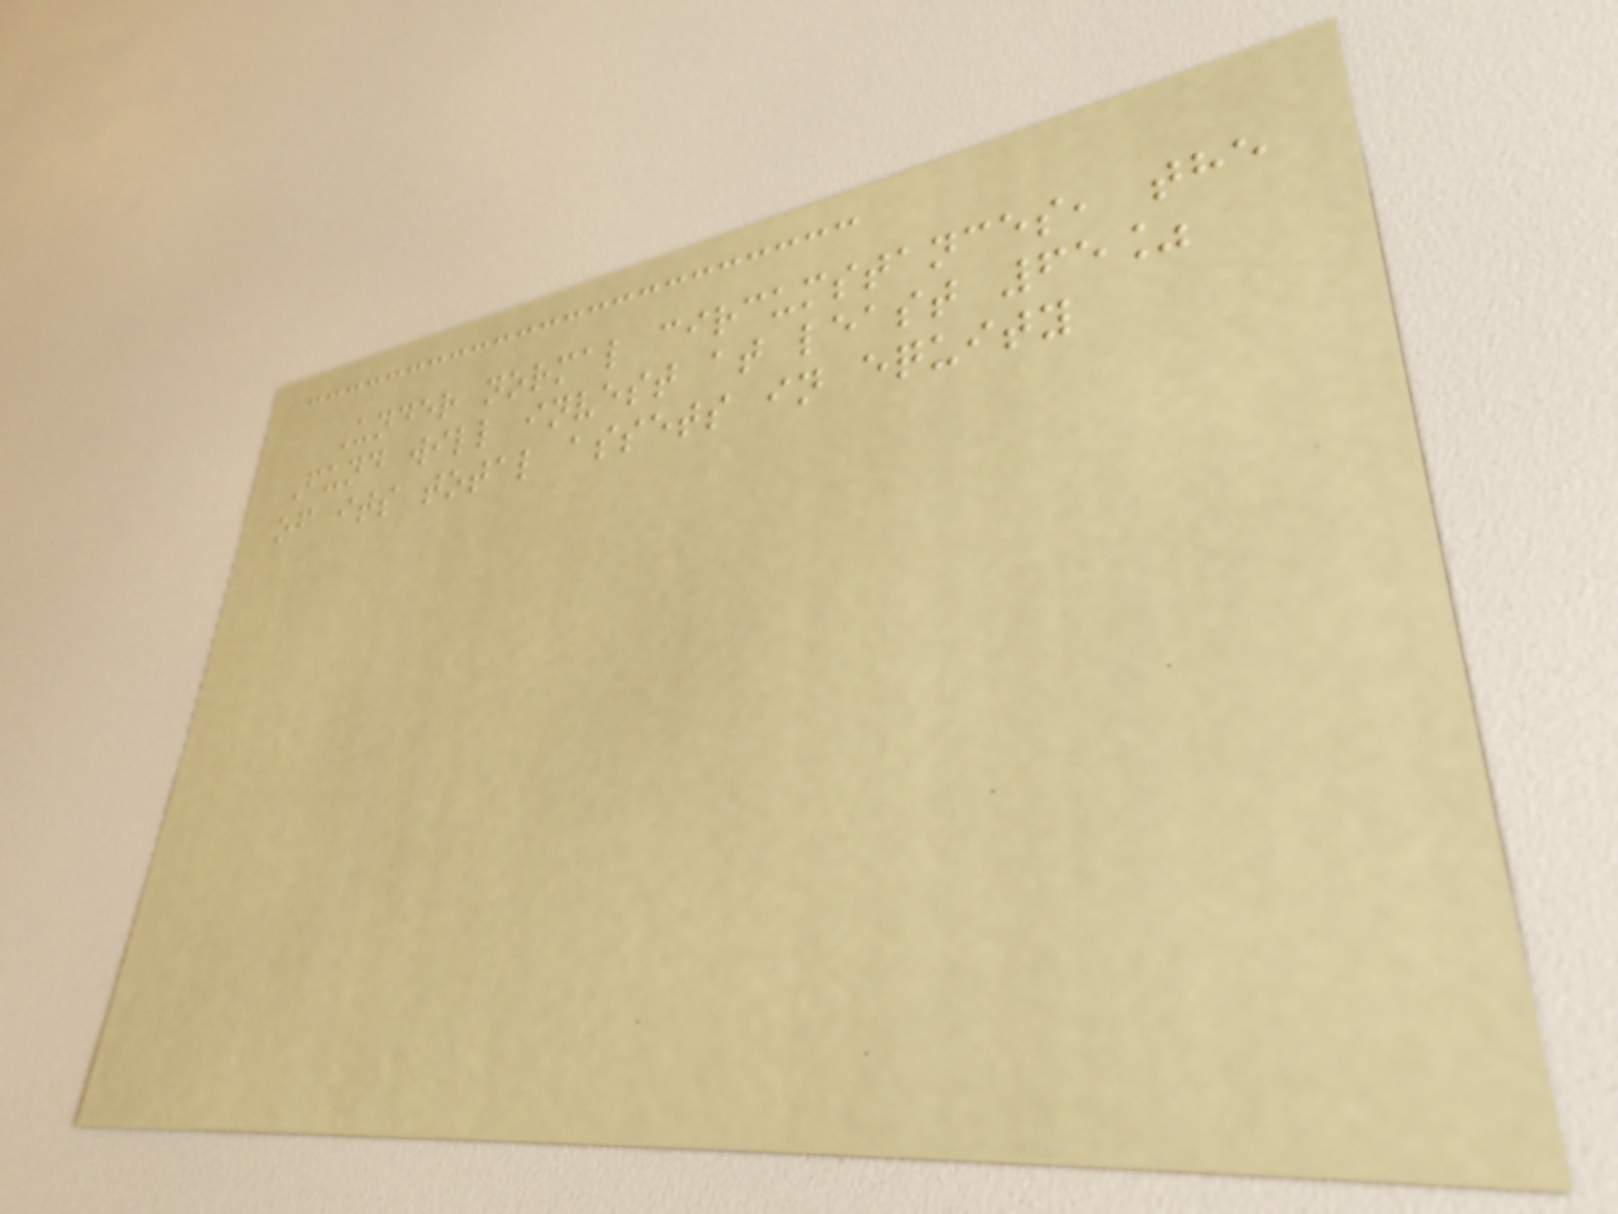Under normal circumstances, the
Fund will invest at least 65%
of its total assets in equity
